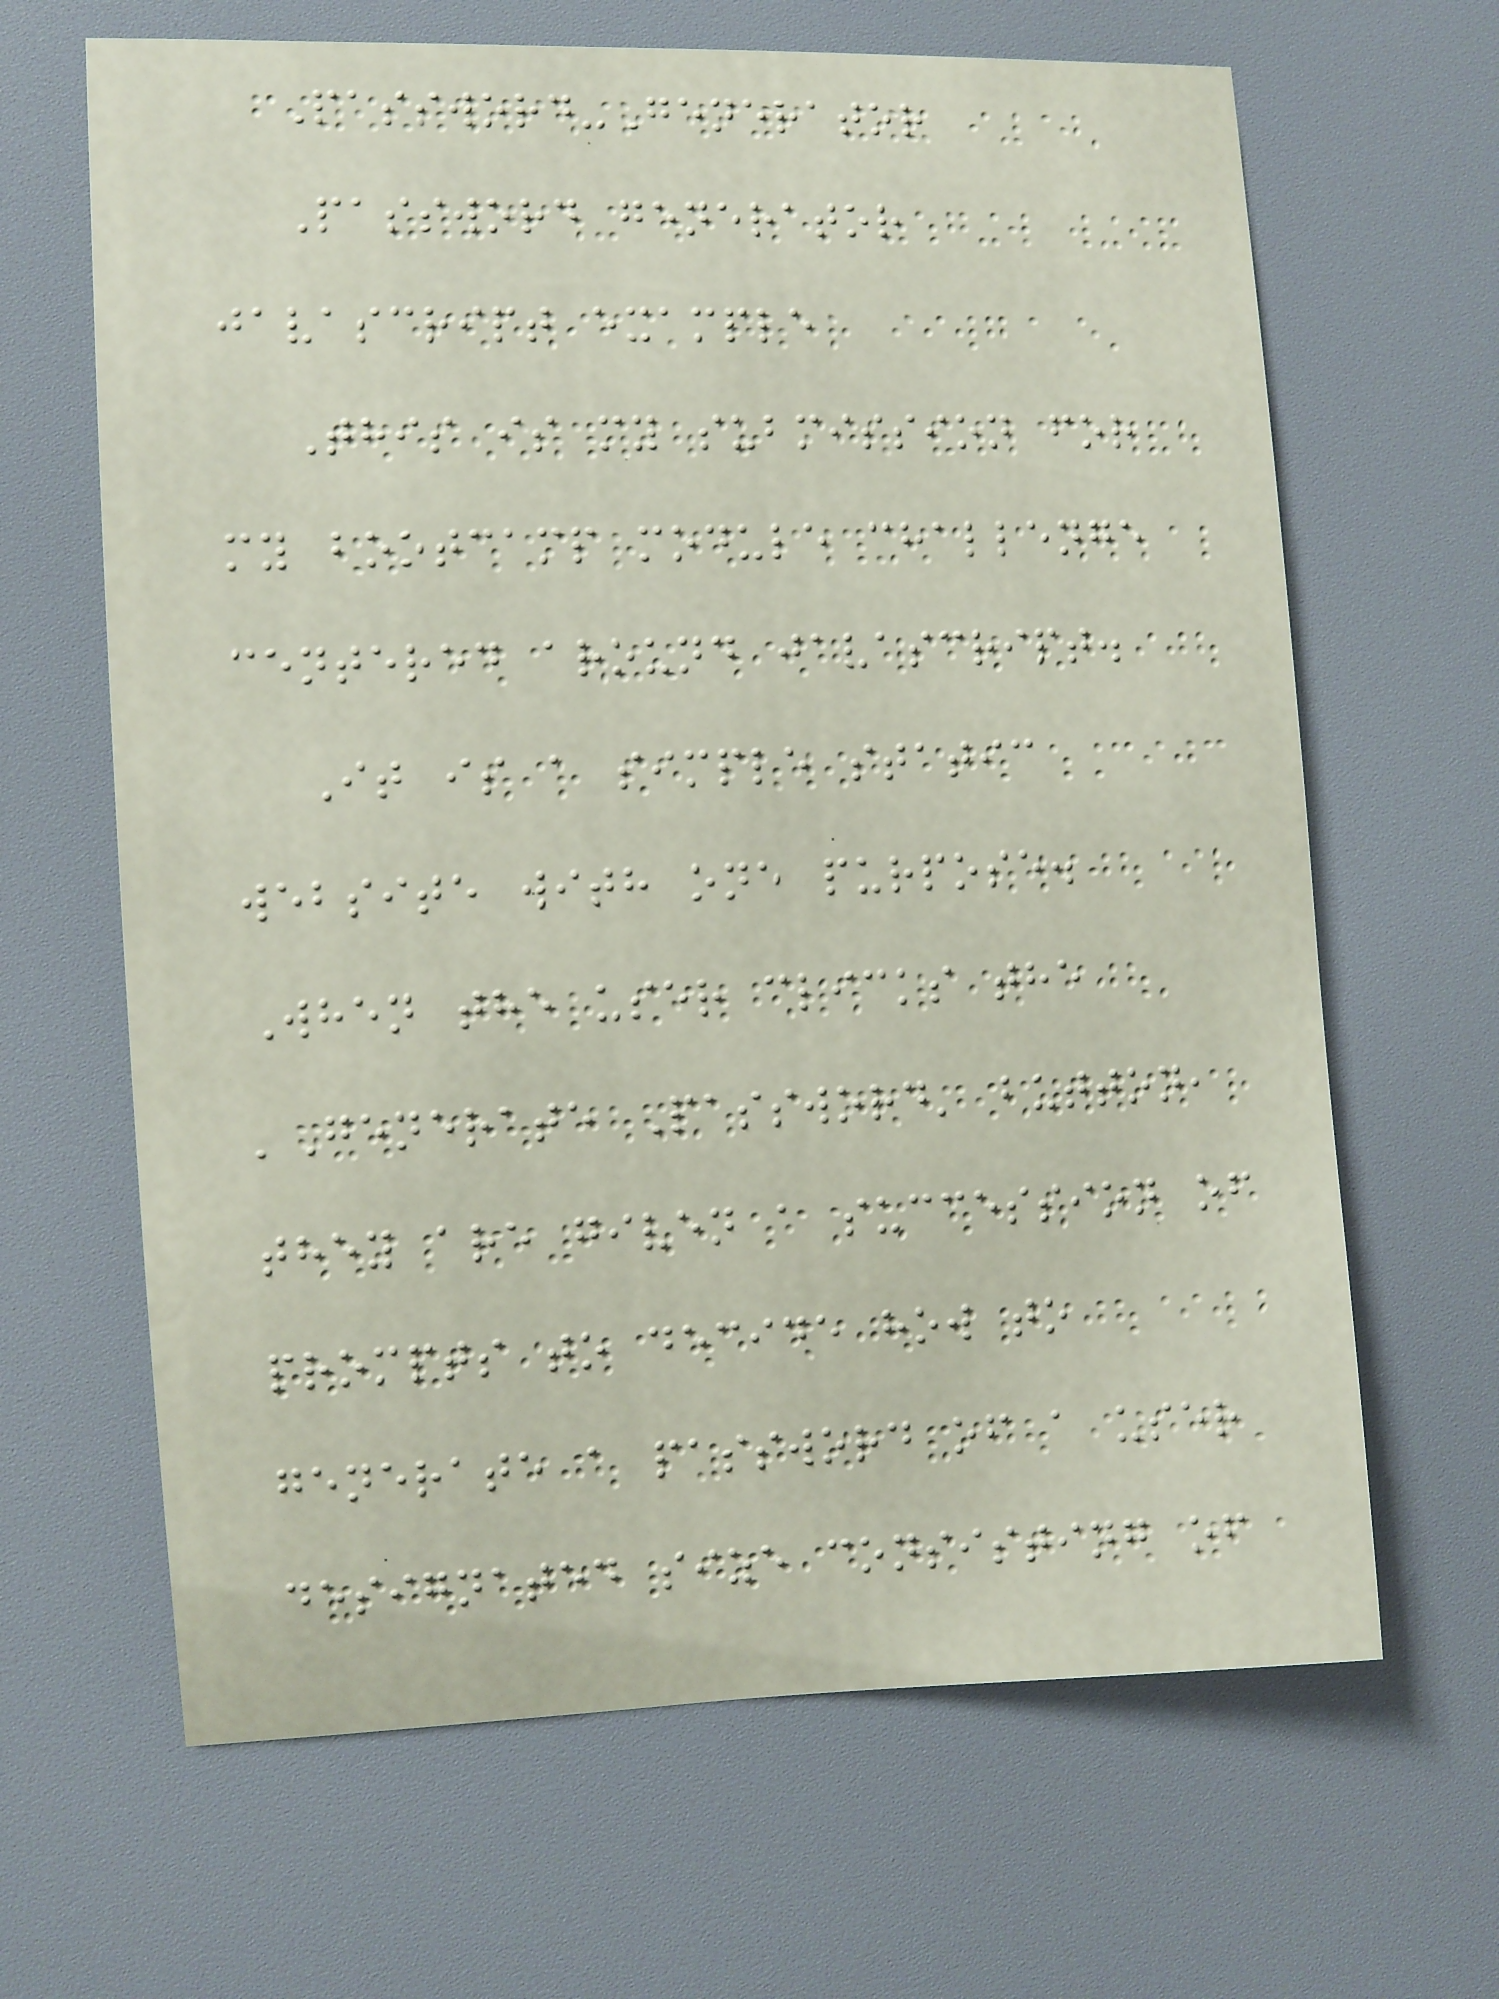Password-Generator
Password generator
javascript example
This is my submission for
my bootcamp module challenge
centered around javascript.
It is a simple static
website with one purpose.
When the user clicks the
'Generate Password' button,
they are given a succession of
prompts to decide how to
generate a password of a user
designated size consisting of
